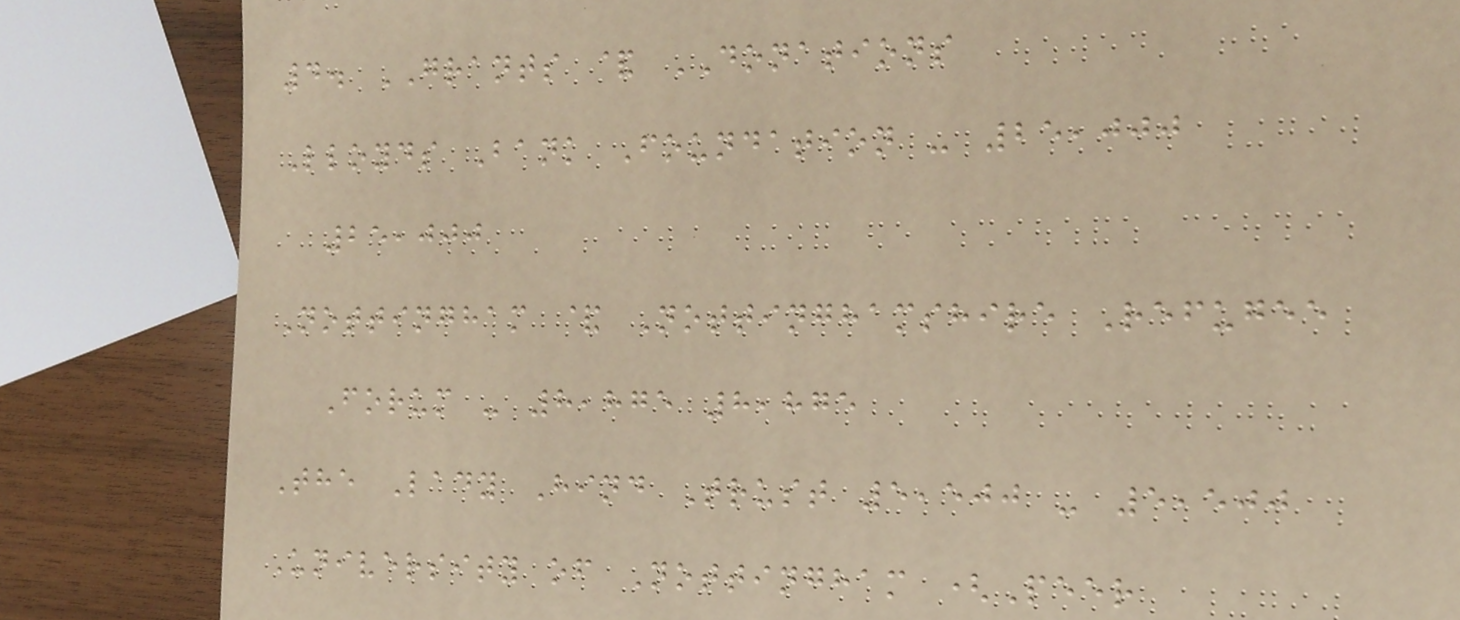4. GRANTS & DONATIONS
Lloyds Bank Foundation - 25,000
25,000
Nottingham & Nottinghamshire Refugee
Forum - 8,875 8,875
The Lady Hind Trust 5,500 - 5,500
University of Nottingham (Peer
